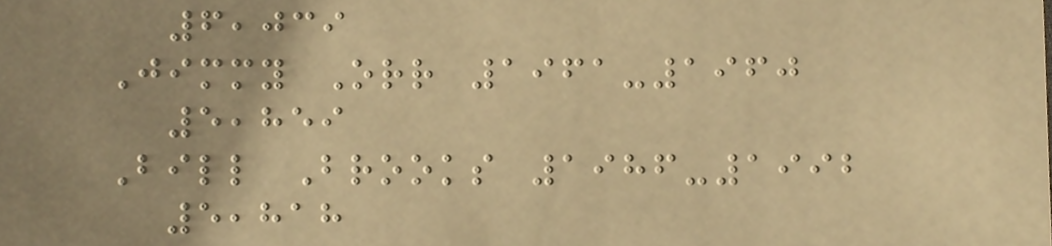6,039
Jimmy Orr 1961-1960
5,859
Bill Brooks 1986-1992
5,818
